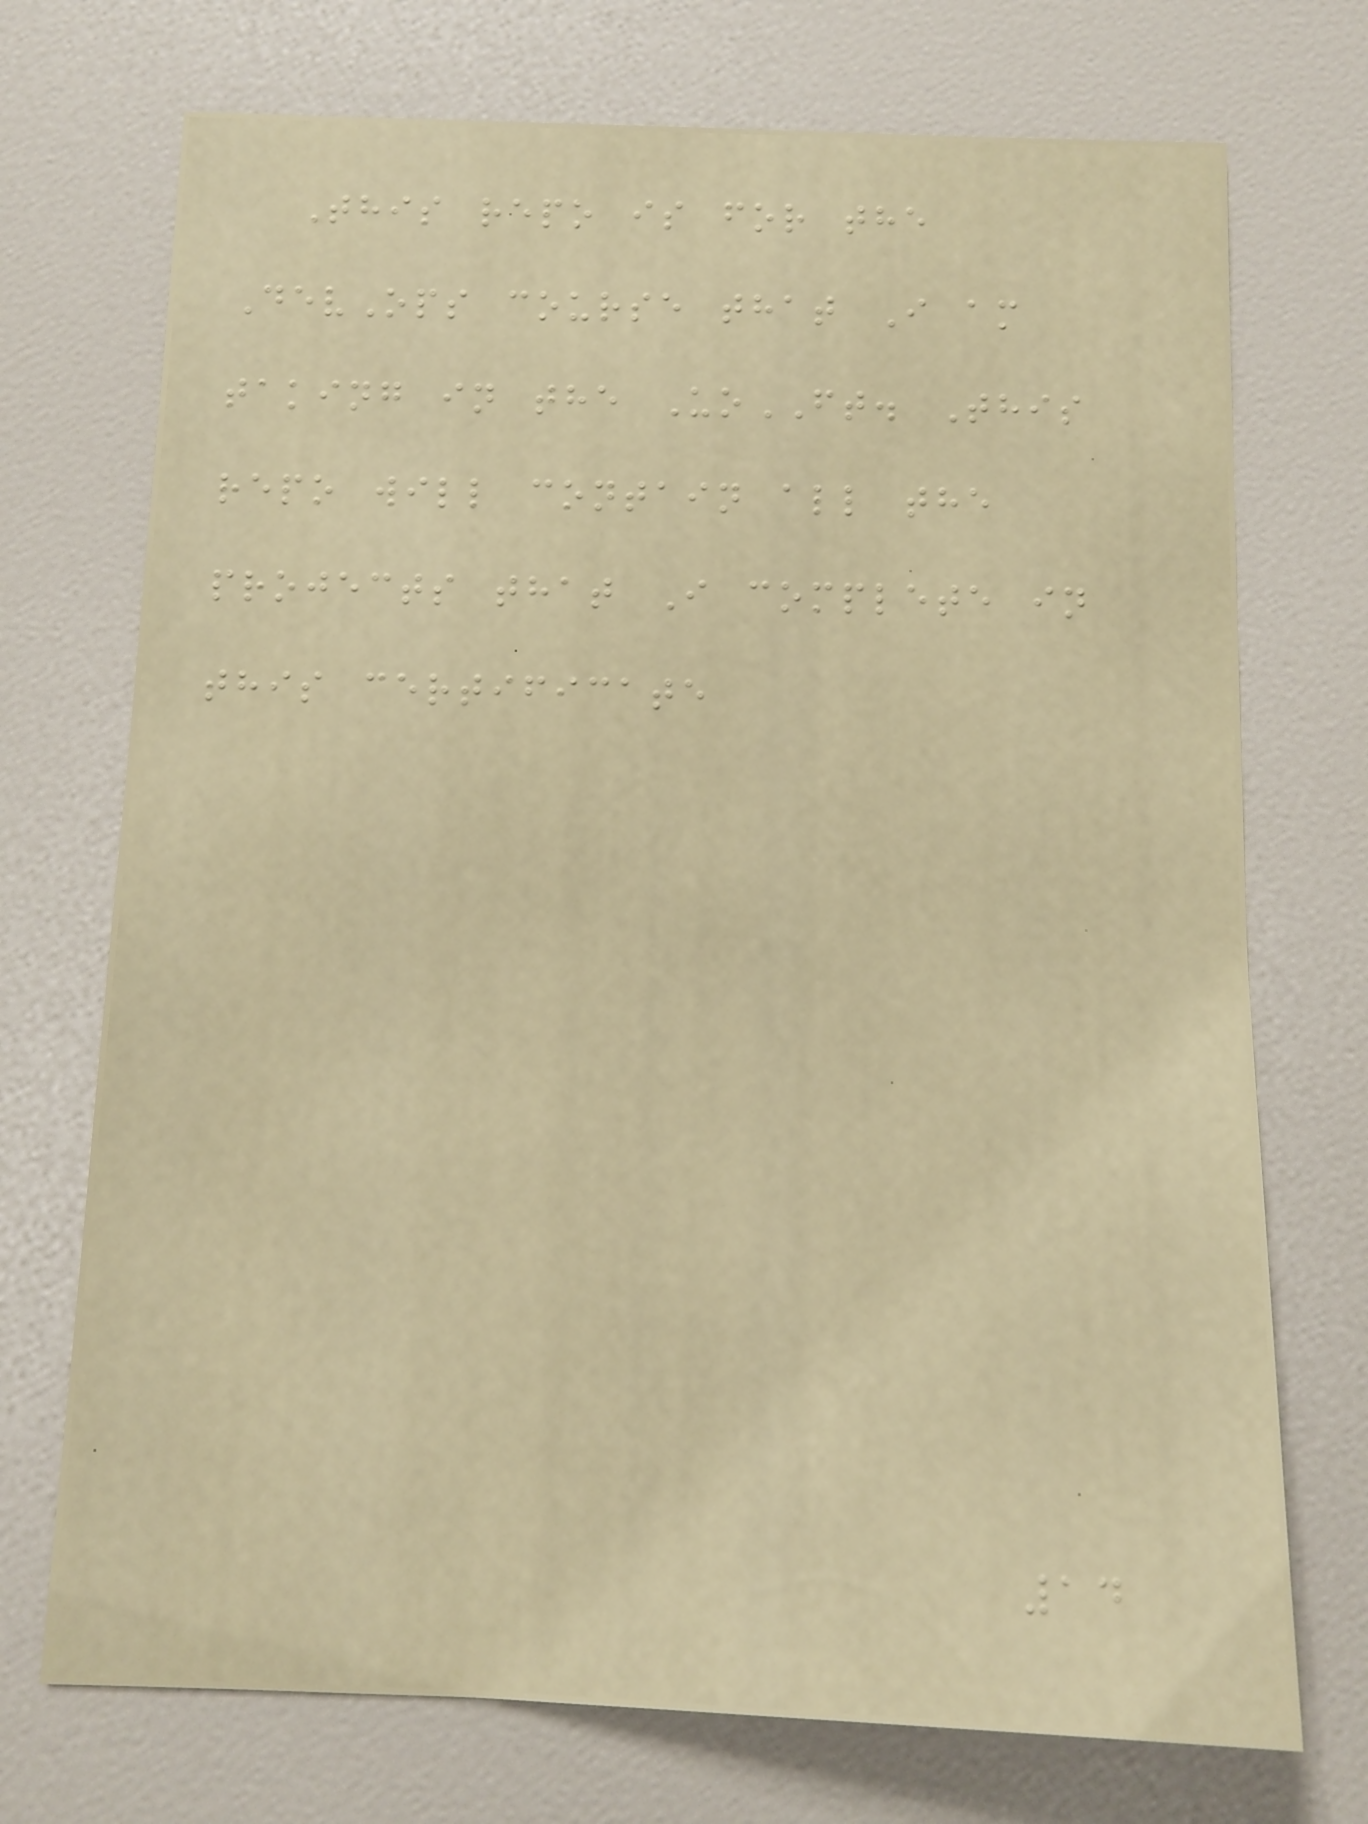This repo is for the
DevOps course that I am
taking in the UoFT. This
repo will contain all the
projects that I complete in
this certificate
14
